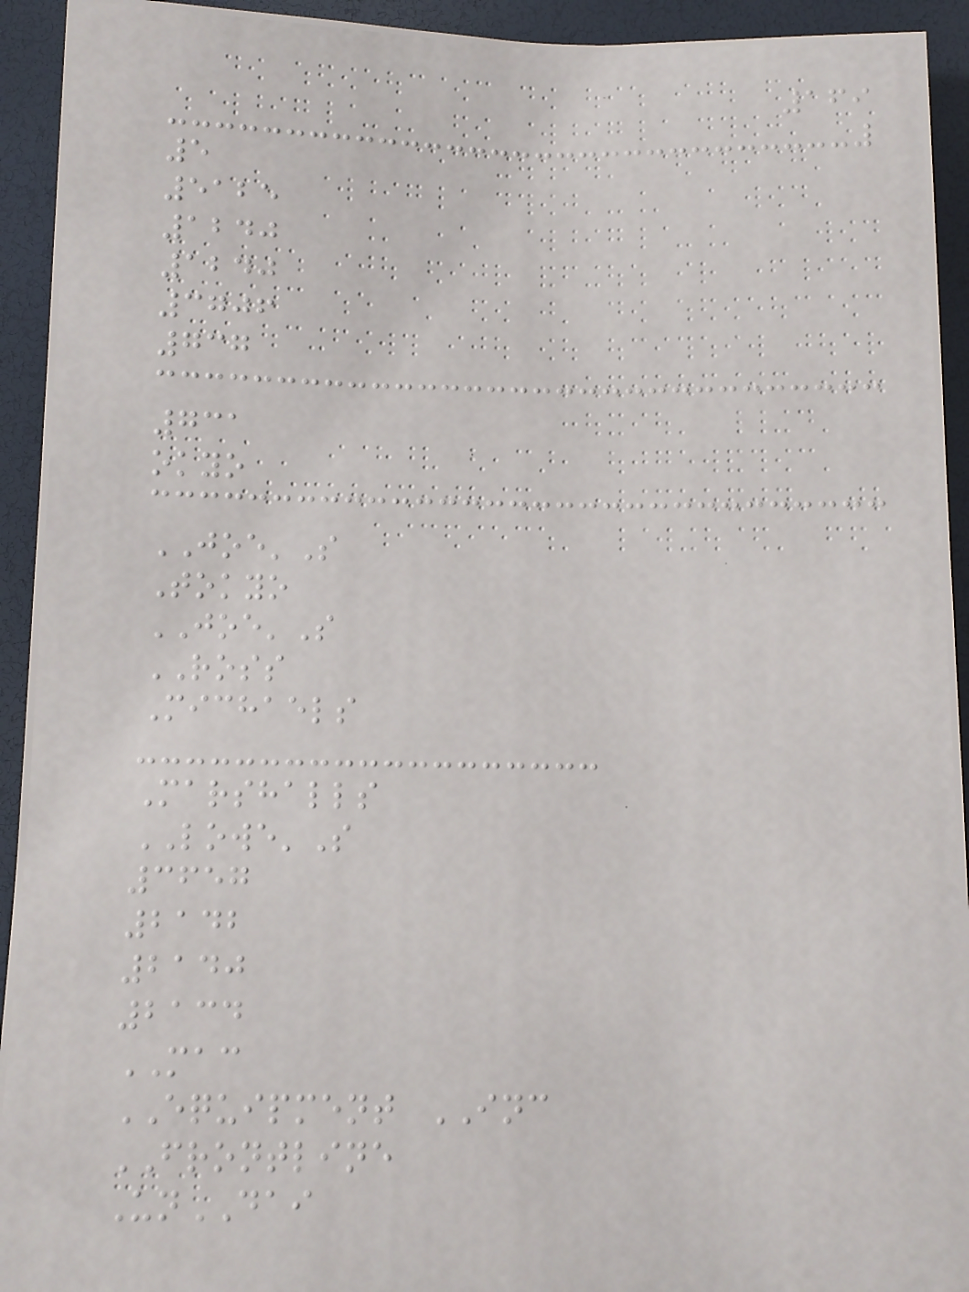169
5
5125
1240
1240
3706
737
731
okyo
JOE'S
Tokyo
JOE'S
ROSS
Michaels
Marshalls
LOWE'S
3657
2142
2140
2134
MAC
EQUIPMENT INC
FRONTLINE
UnDAI
